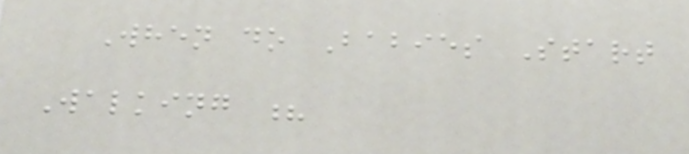When do Babies Start
Walking ?
